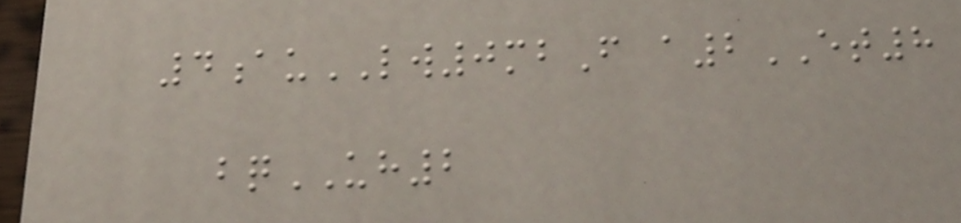4auLW0mbF a2ET8
bqUH2
